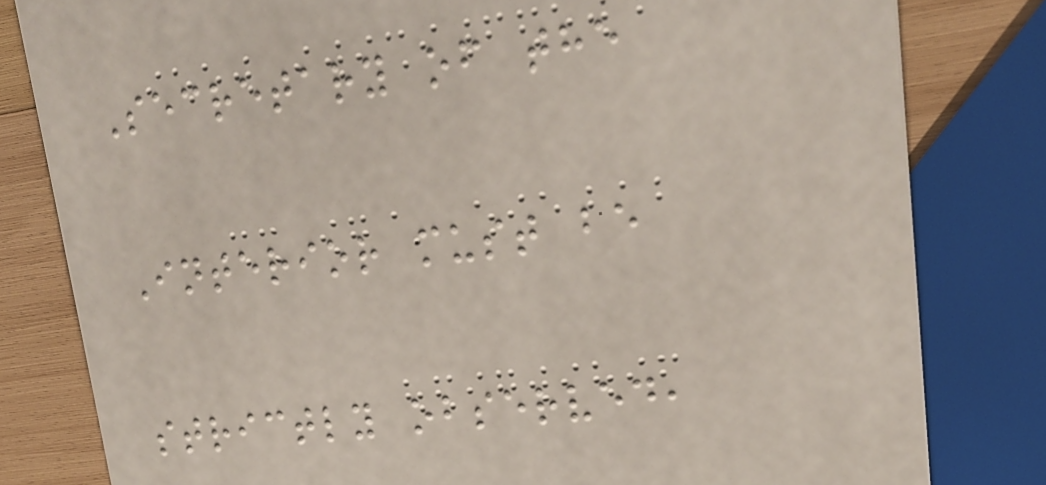Secretary of the
Interior must be
strictly observed,
